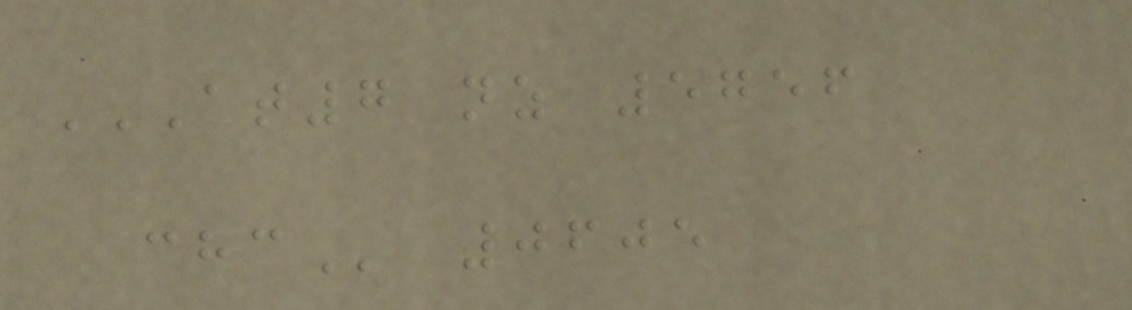AT7 NZ 5756
CHC 0605
